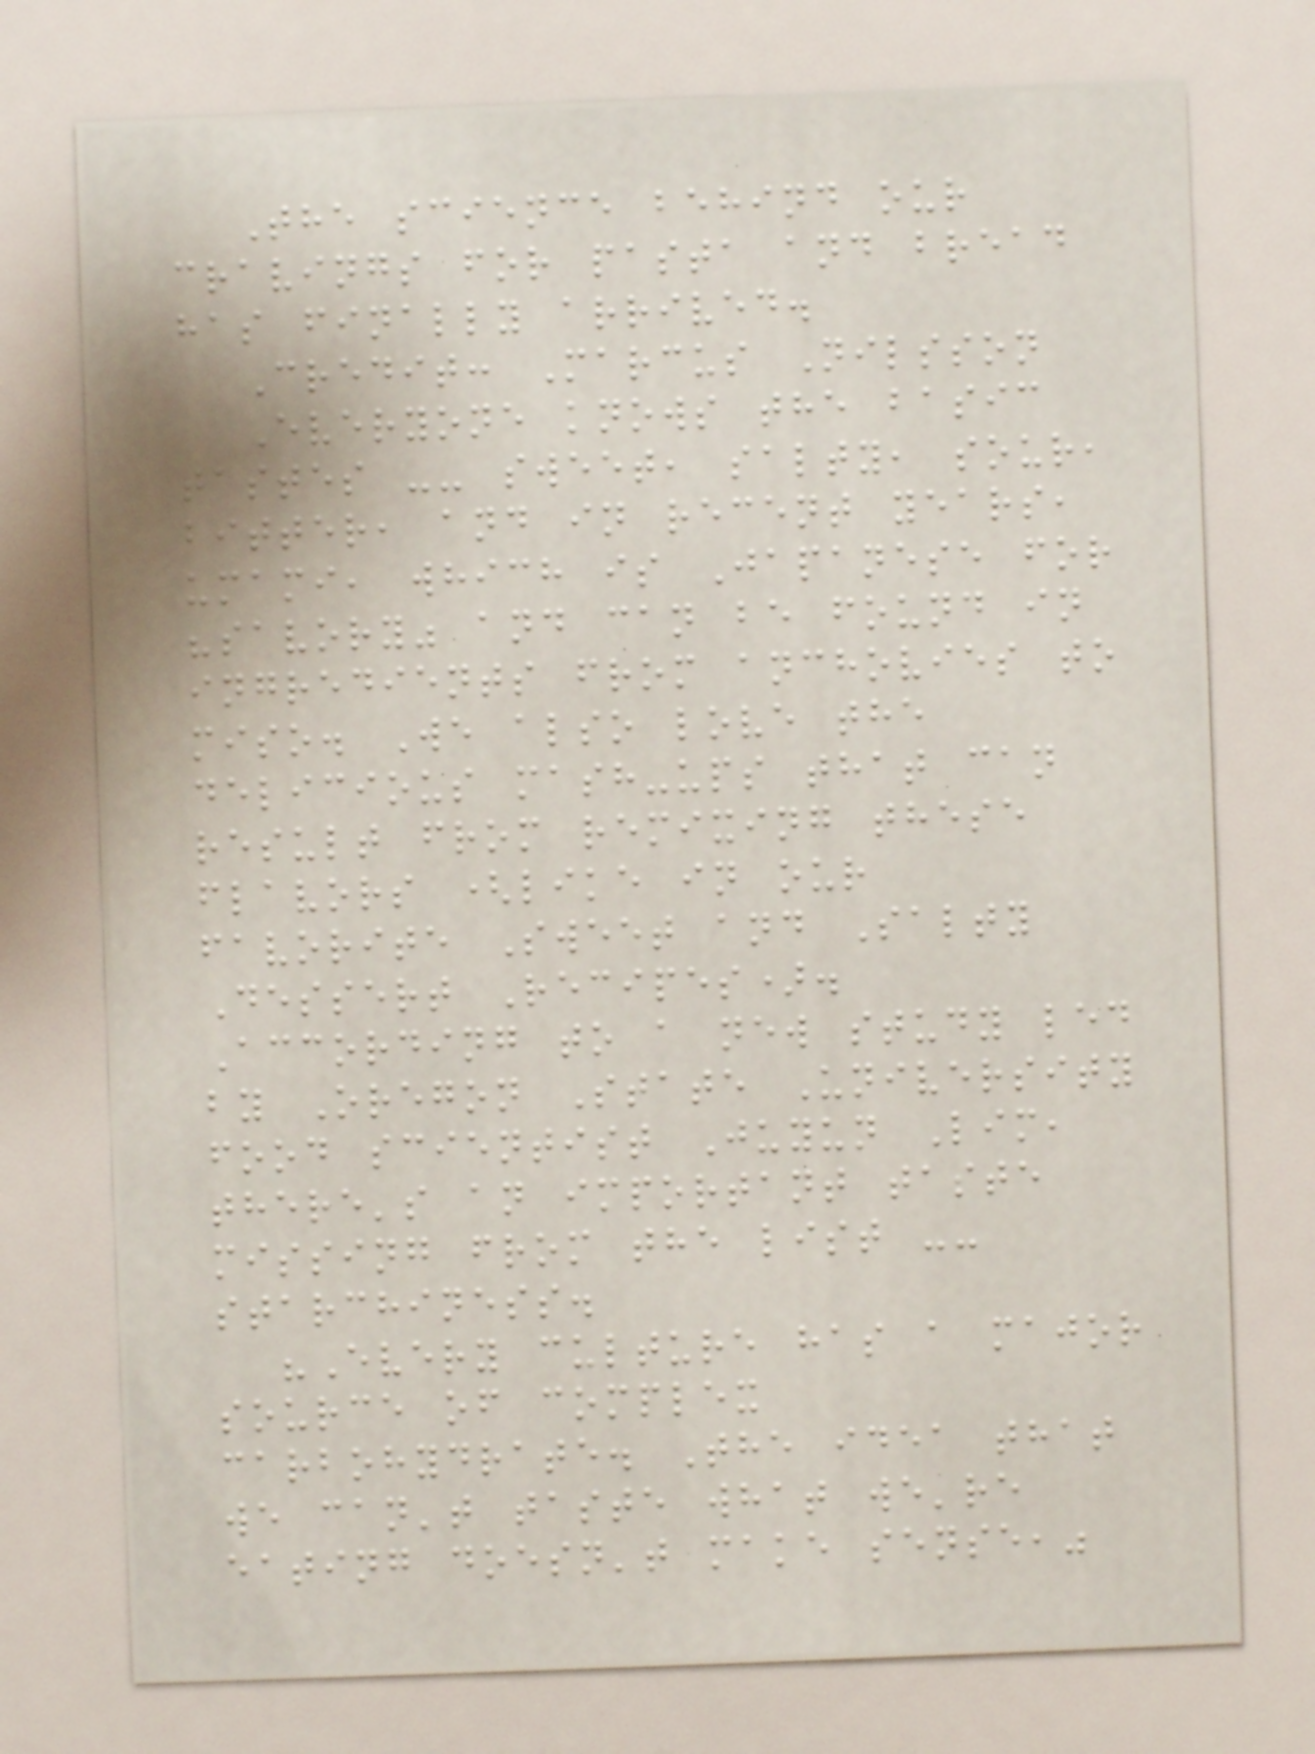The science behind our
cravings for pasta and bread
has finally arrived.
Credit: Marcus Nilsson
Everyone knows the basic
tastes -- sweet, salty, sour,
bitter, and in recent years,
umami, which is Japanese for
"savory" and can be found in
ingredients from anchovies to
miso. We also love the
delicious mash-ups that can
result from remixing these
flavors (like in our
favorite Sweet and Salty
Dessert Recipes).
According to a new study led
by Oregon State University
food scientist Juyun Lim,
there's an important taste
missing from the list --
starchiness.
"Every culture has a major
source of complex
carbohydrate. The idea that
we can't taste what we're
eating doesn't make sense,"
